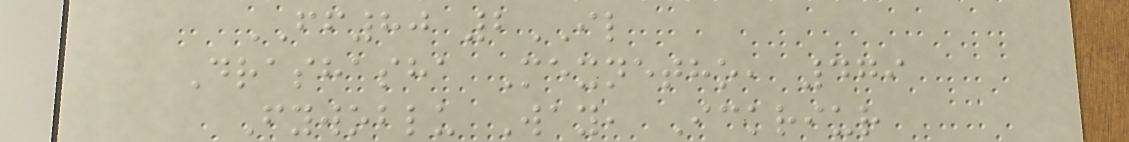FF80 2IL
Drashasha Mexnetho, 479
Fywoblu Way, Ickriur
